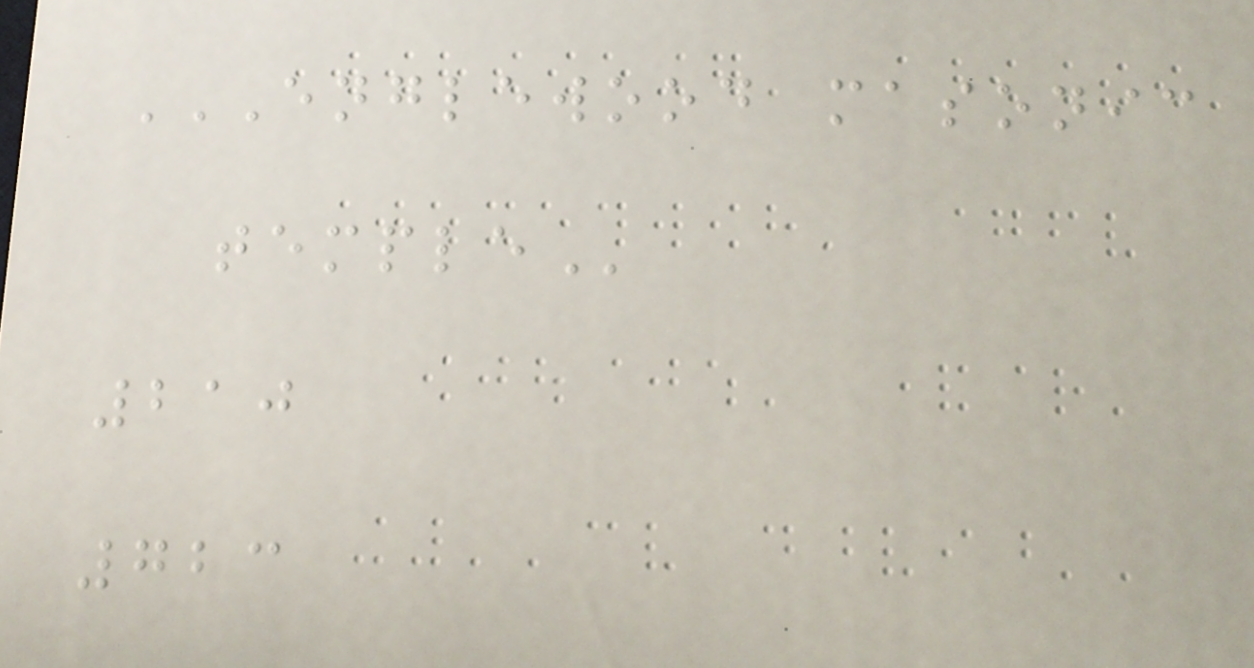ENGLEWOOD MASONIC
TEMPLE
210
723
